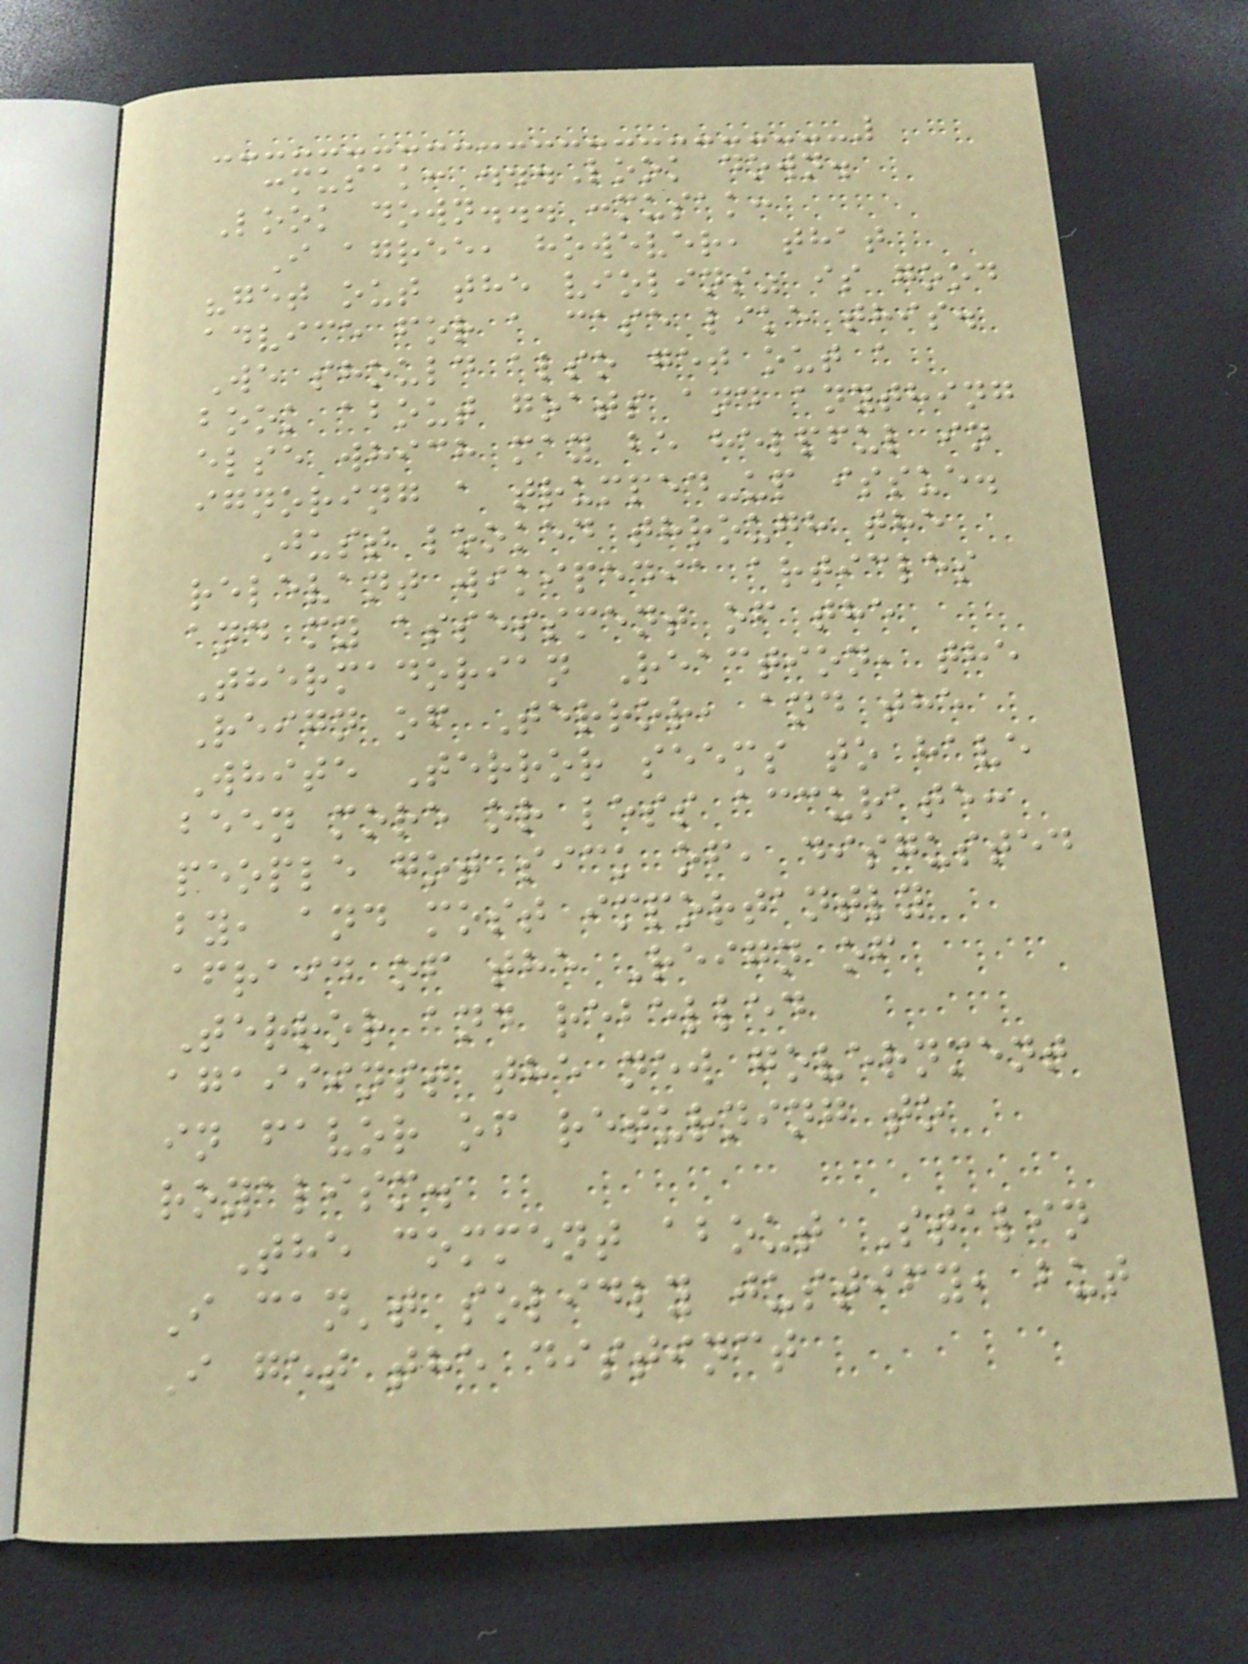:musak: ...Look down.
Look down... :musak:
I agree, however, that
"get out the violins" is good
advice for a case like this.
We should also get out a
book about goats and anything
else which may be helpful in
ignoring a trumped-up issue.
Just looked through the
relevant wikipedia articles
and my assessment of the
Thermadorian Reaction, the
Reign of Terror, and the
White Terror seems to have
been more or less accurate:
people got sick of, disgusted
by, and most importantly
afraid of the Reign of
Terror and rebelled
agaiiinst the new government
in favor of returning to
royalism.
The comment about Stalin
I can't solidly justify, but
I get the distinct
